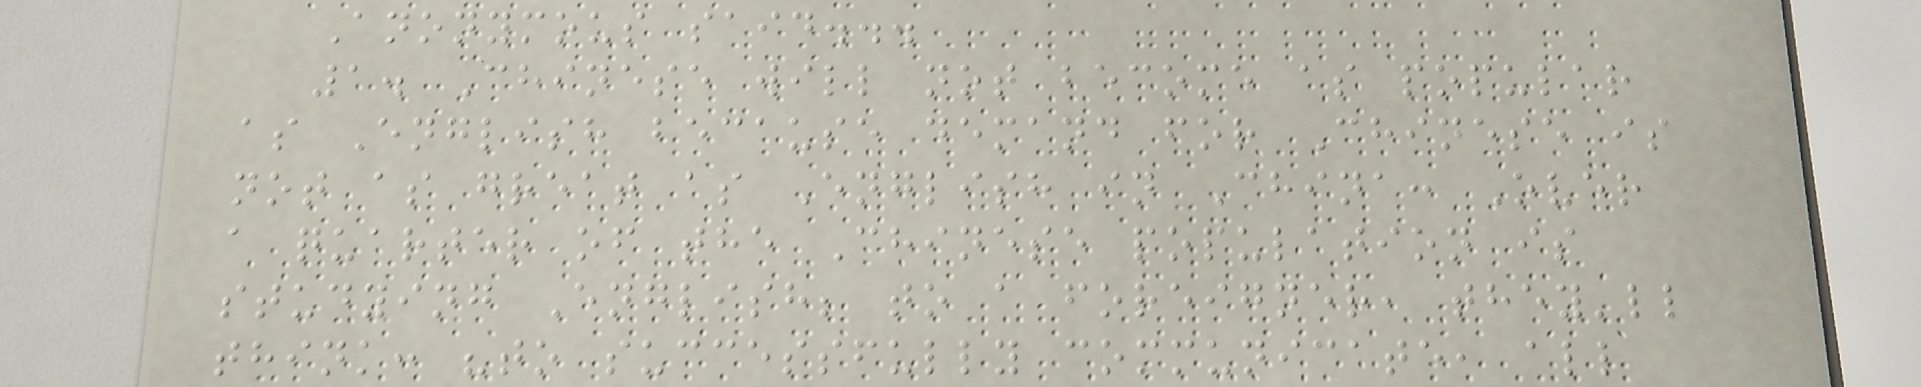Anonymous said...
1. Chinese will not become as popular
as English because demand for Chinese is
not as great as English in China: Over
a quarter of the Chinese population is
studying English; to a foreigner, they'll
think: "to successfully communicate, all
